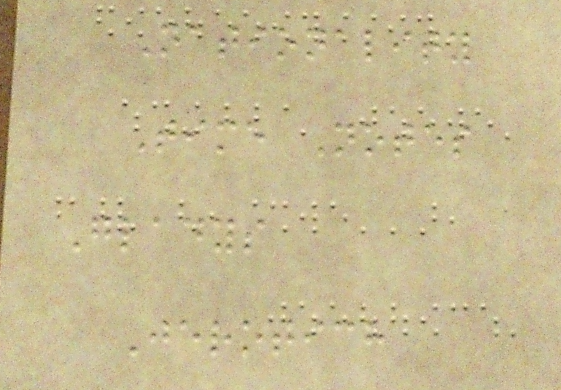Nationality
Time Notes
Gladys
Jerotich
